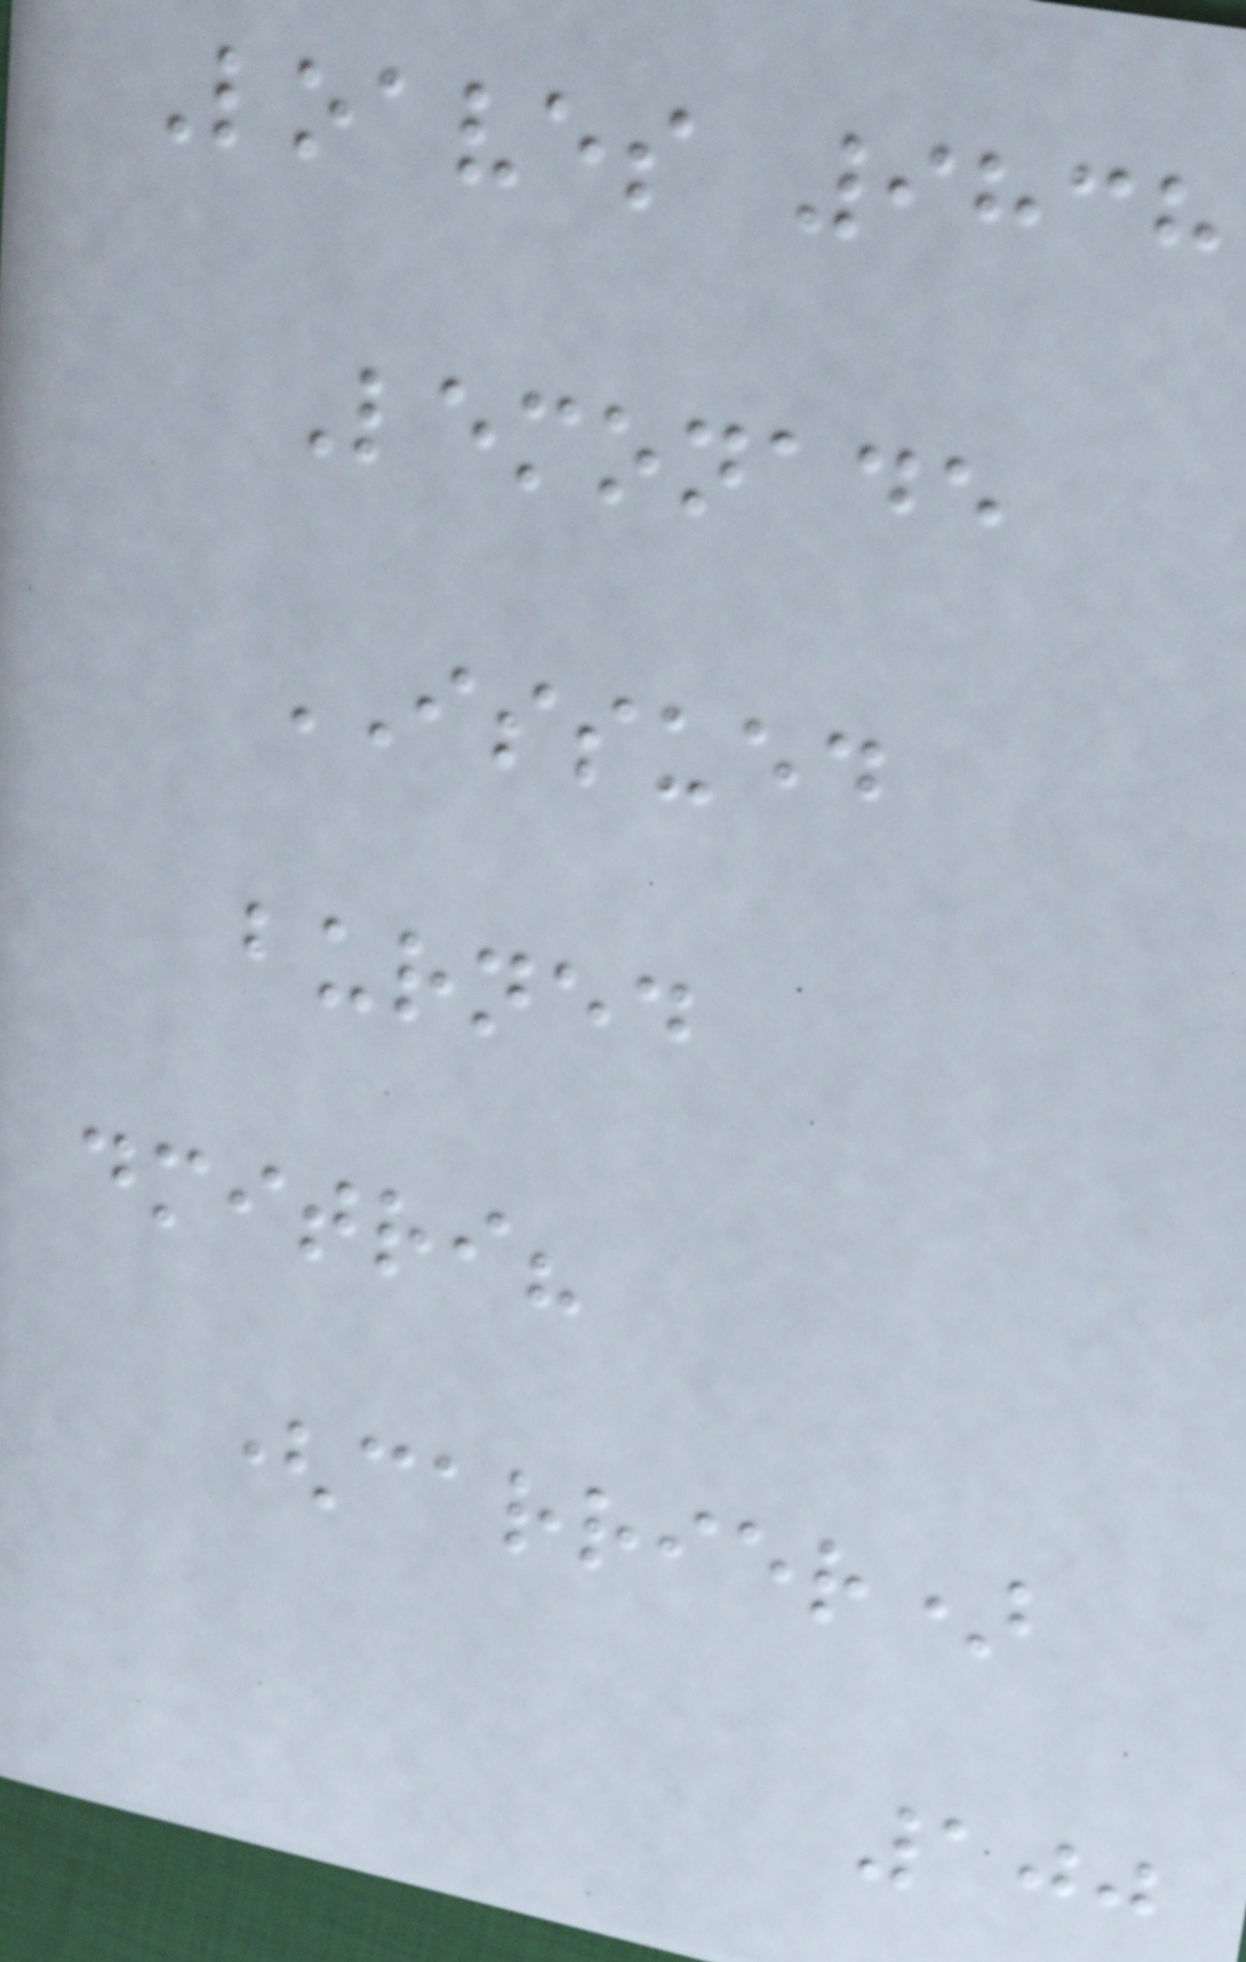Loaves 9838
Lemonade
ISSUED
burned
dmitri?
(carrier)
100
